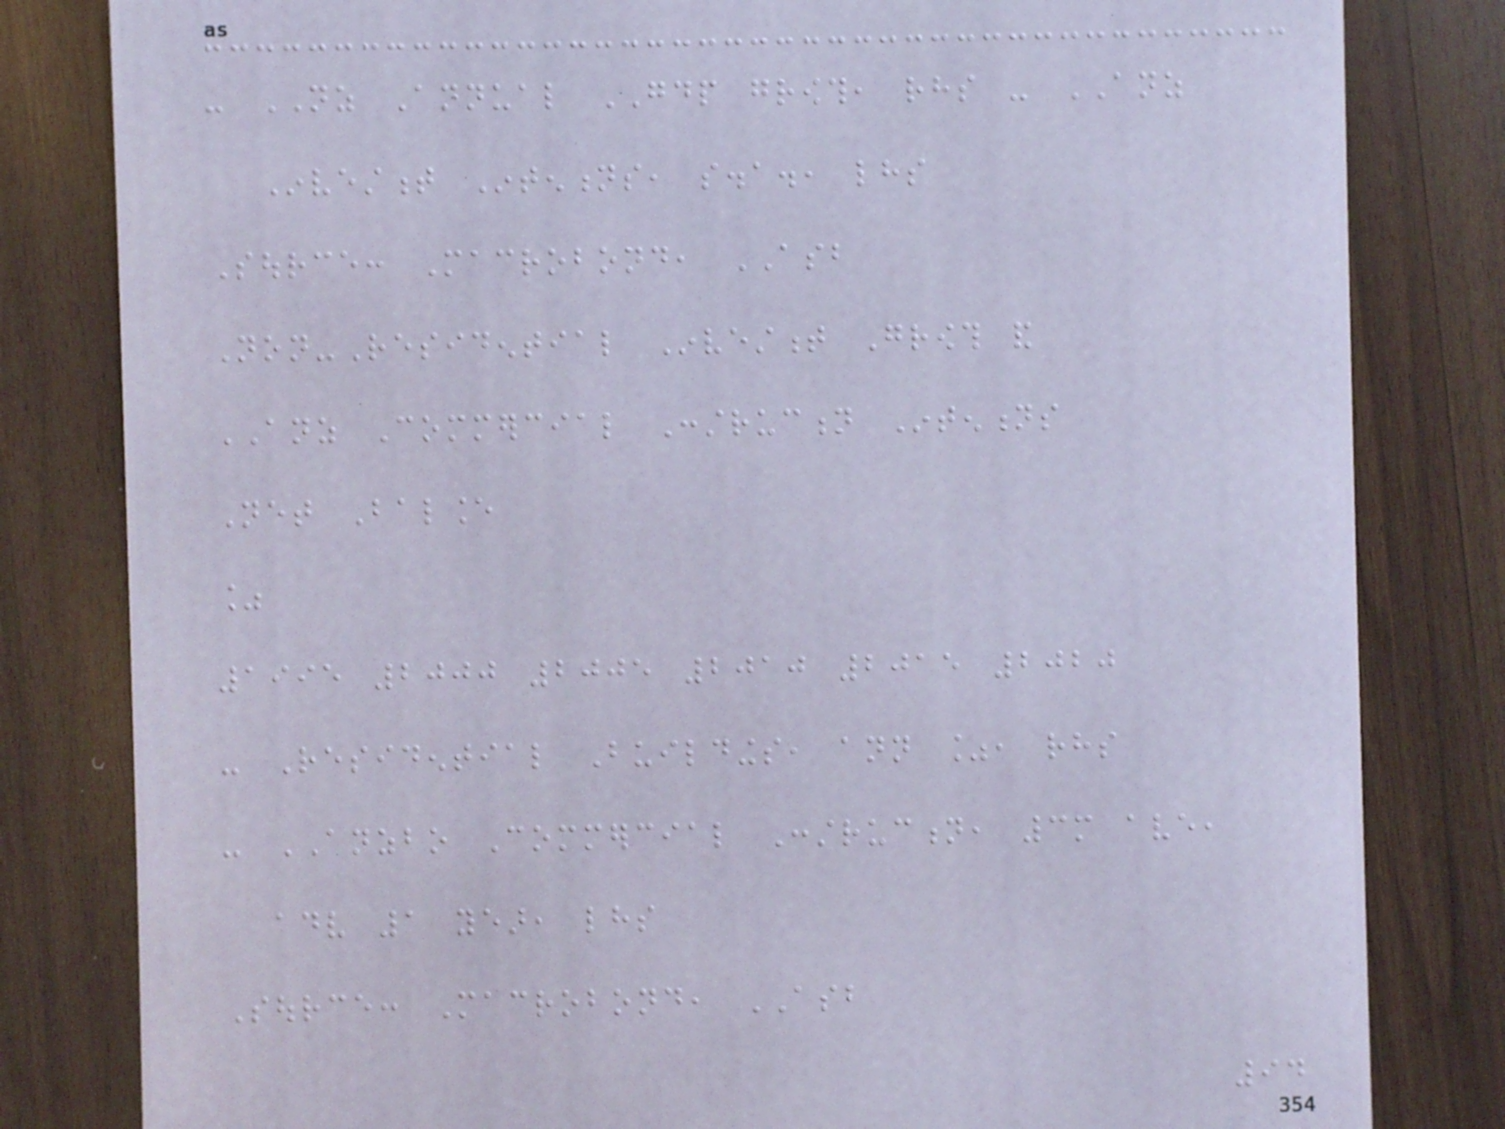- NZ Annual GDP growth, rhs - ANZ
Investment Intentions, s.a., lhs
Source: Macrobond, ASB
Non-Residential Investment Growth and
ANZ Commercial Construction Intentions
Net Balance
%
1995 2000 2005 2010 2015 2020
- Residential Buildings, ann %, rhs
- ANZBO Commercial Construction, 3m ave,
adv 1 year, lhs
Source: Macrobond, ASB
94
